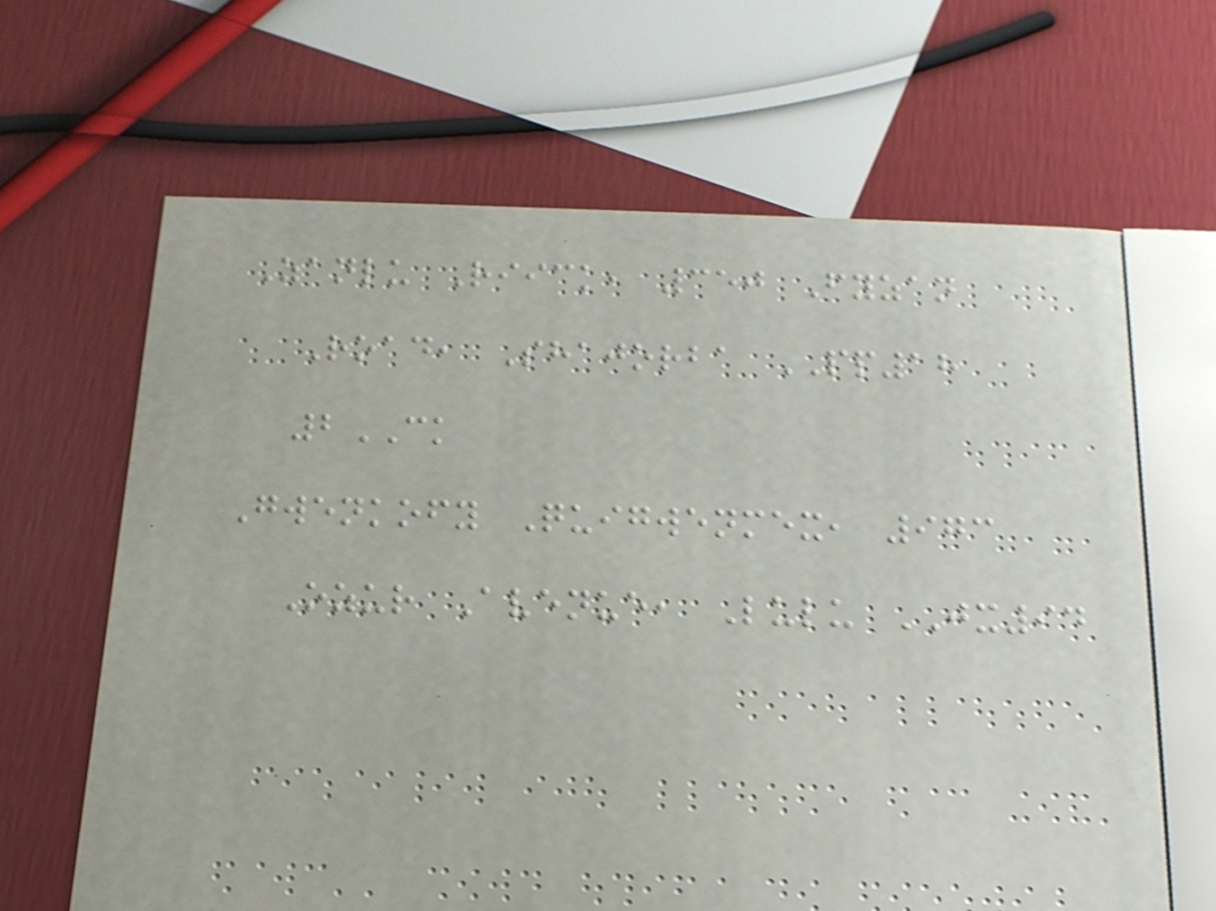Zanlu Riick, 350 Fyzan
Road, Shajorba PP18
2CK
Gwenkofy Quigwenmex, 973
Ozur Avenue, Lulu JX94
